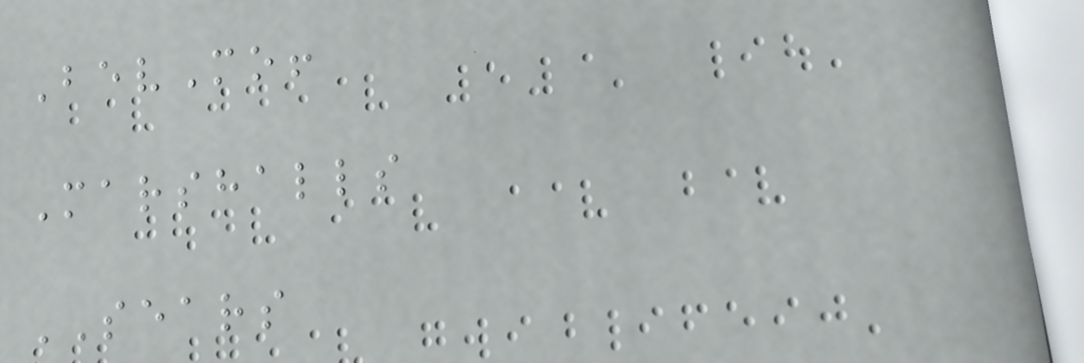BevMo!
Marshalls
SEARS
